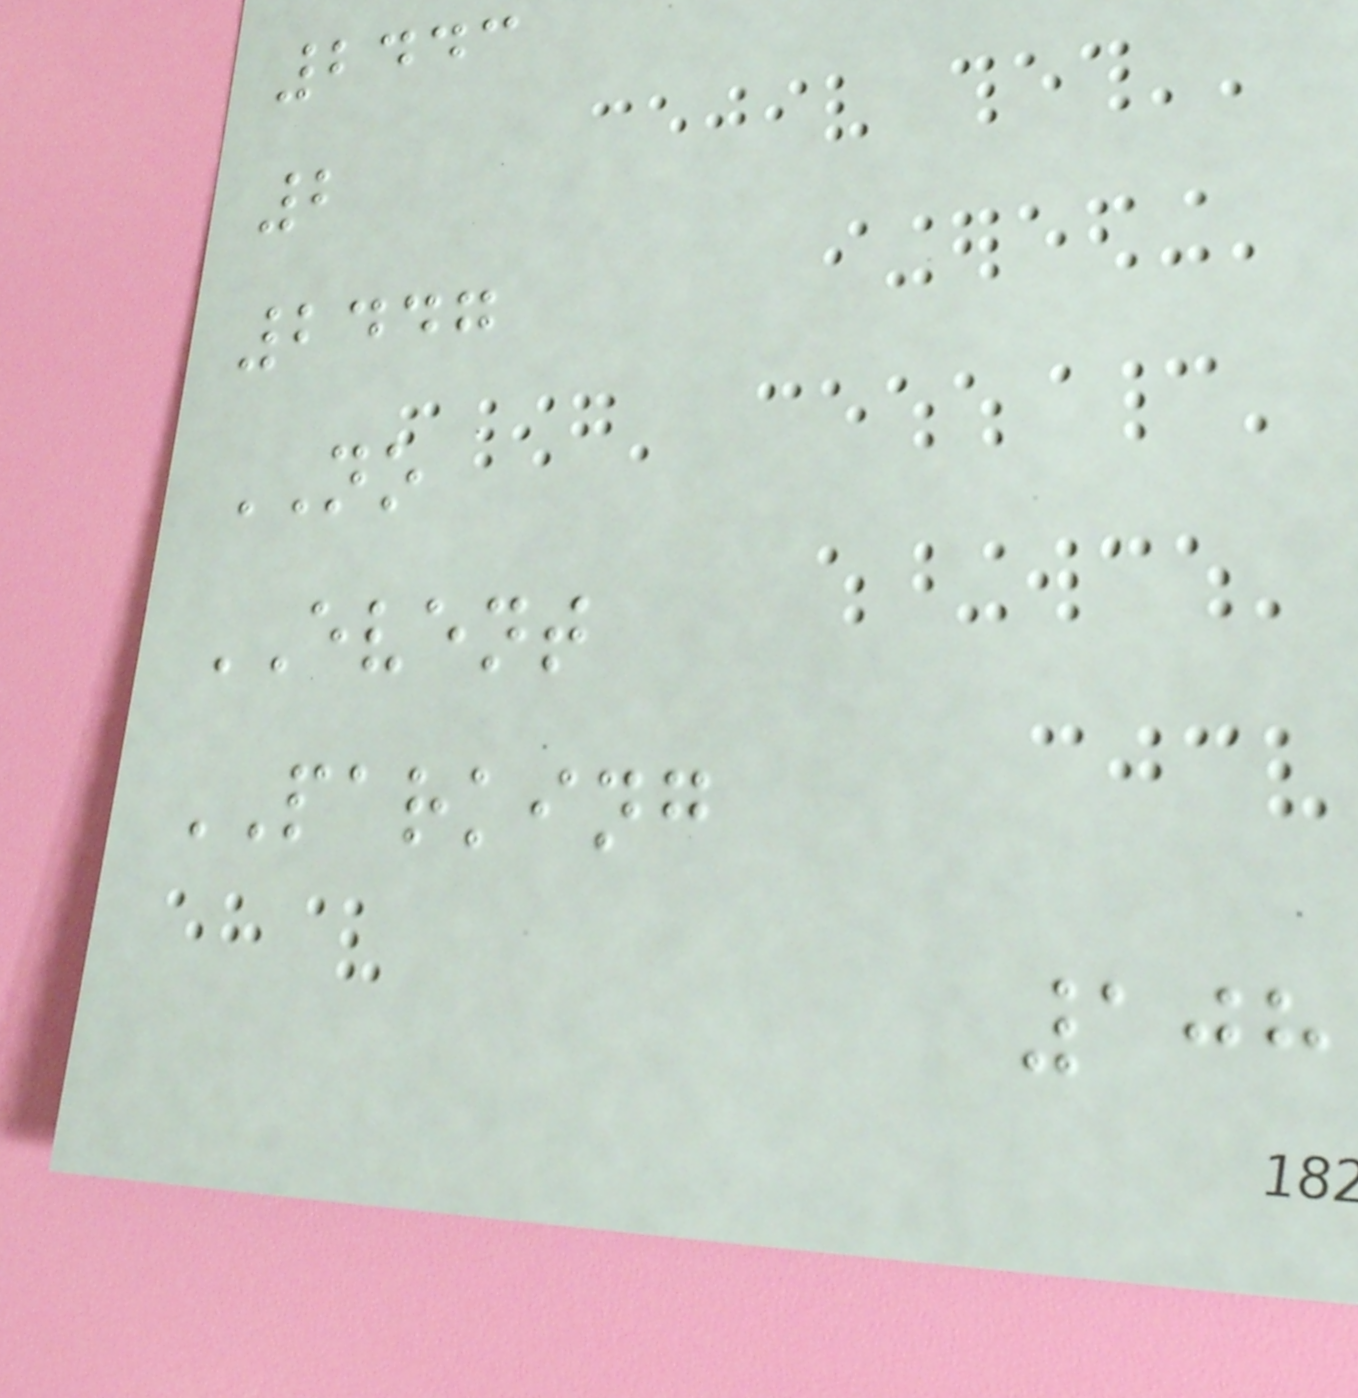2443
2
2447
NO
EVENT
PARKING
108
